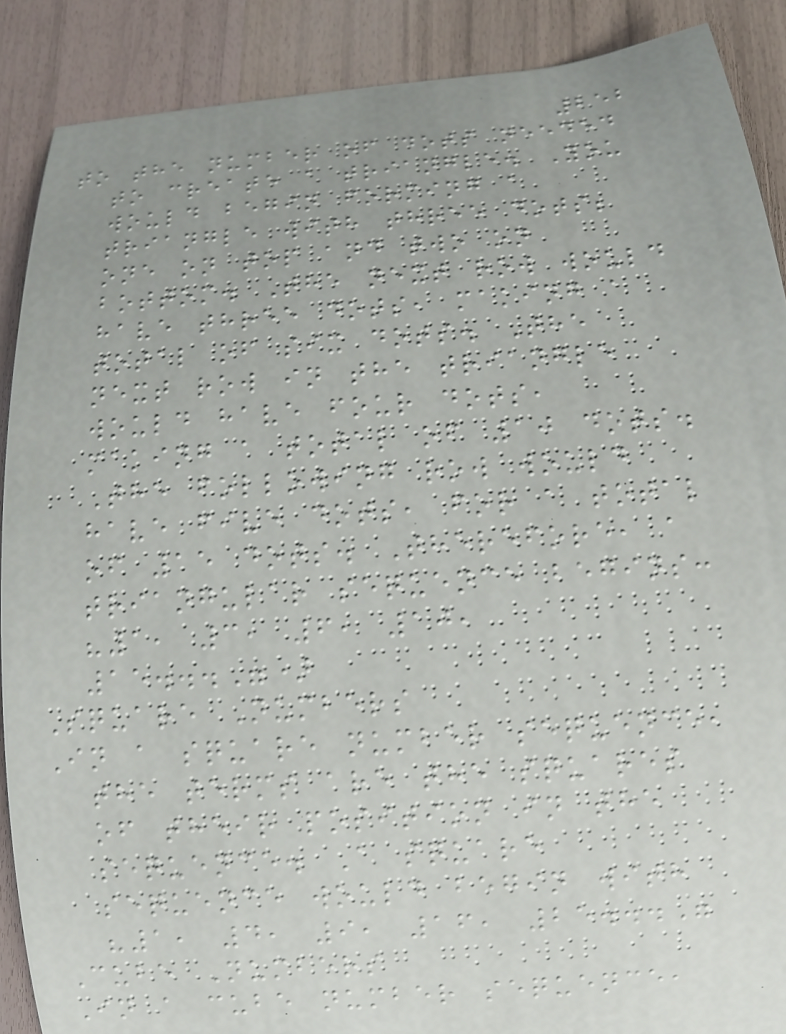252
to the number of dots needed
to create a triangle. You
would begin forming a
triangle with three dots;
one on top and two on
bottom. The next row would
have three dots, making a
total of six dots. The
next row in the triangle
would have four dots,
making a total of 10 dots.
The following row would
have five dots, for a total
of 15 dots. Therefore, a
triangular sequence begins:
"1, 3, 6, 10,
15...")
Square Numbers
In a square number sequence,
the terms are the squares
of their position in the
sequence. A square
sequence would begin with
"1, 4, 9, 16, 25..."
Cube Numbers
In a cube number sequence,
